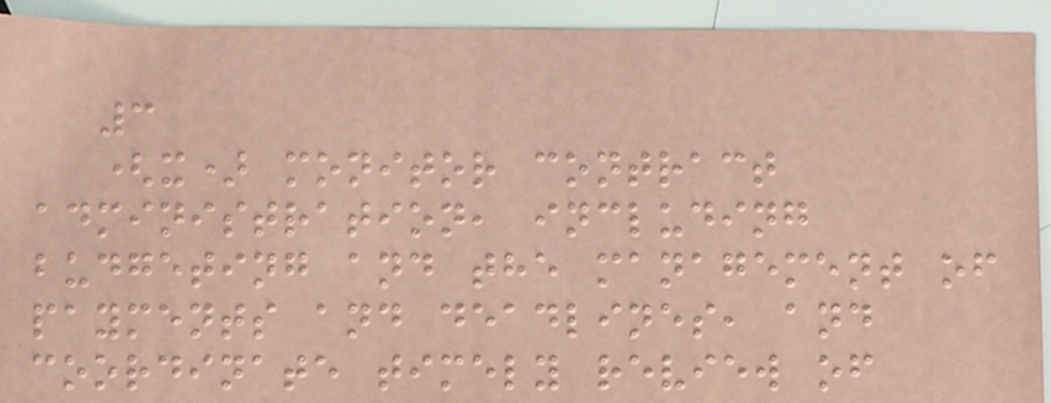3
(x) monitor contract
administration, including
budgeting and the management of
payments and deadlines, and
coordinate timely review of
